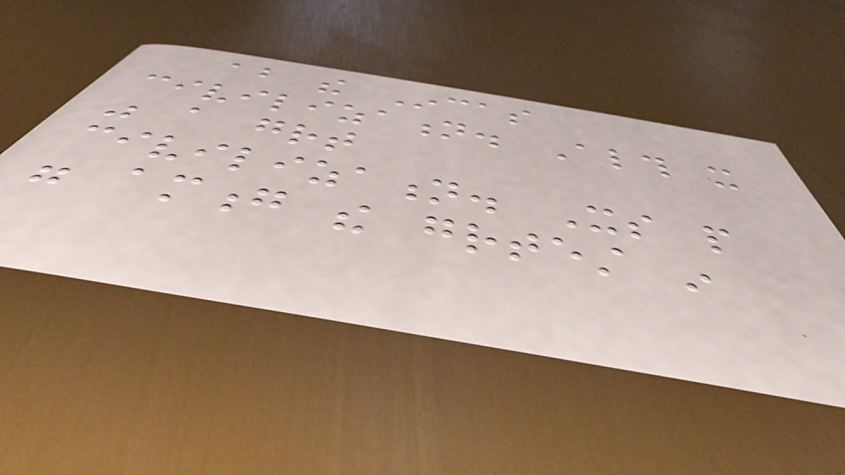about the Incas
civilization. Although it
was a great
civilization. Its people
were among the greatest in
